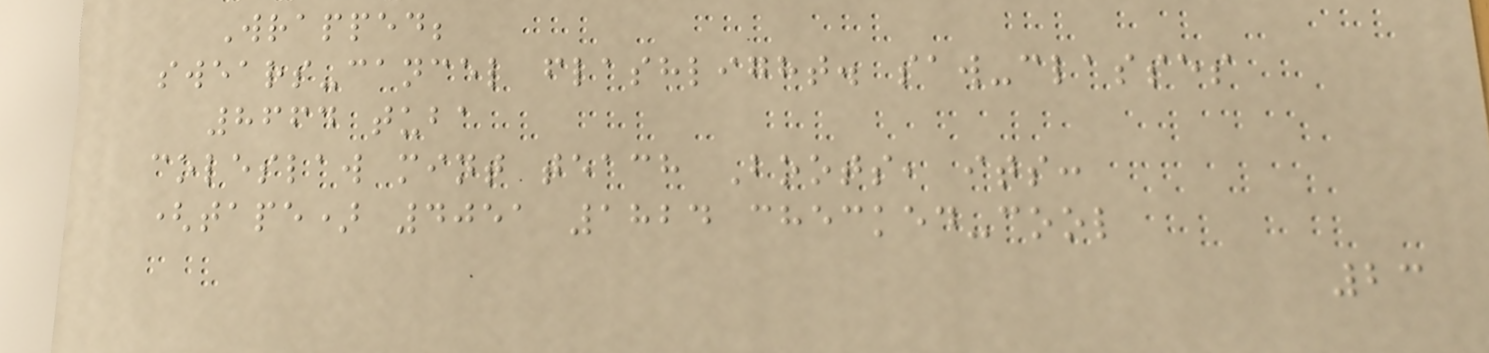Wrapped;
swears-cancel flashlight. saw-classes
8664 tuba
coleslaw mint teach Boots, its:
(tape) 4051 1824 checked-cool
23
